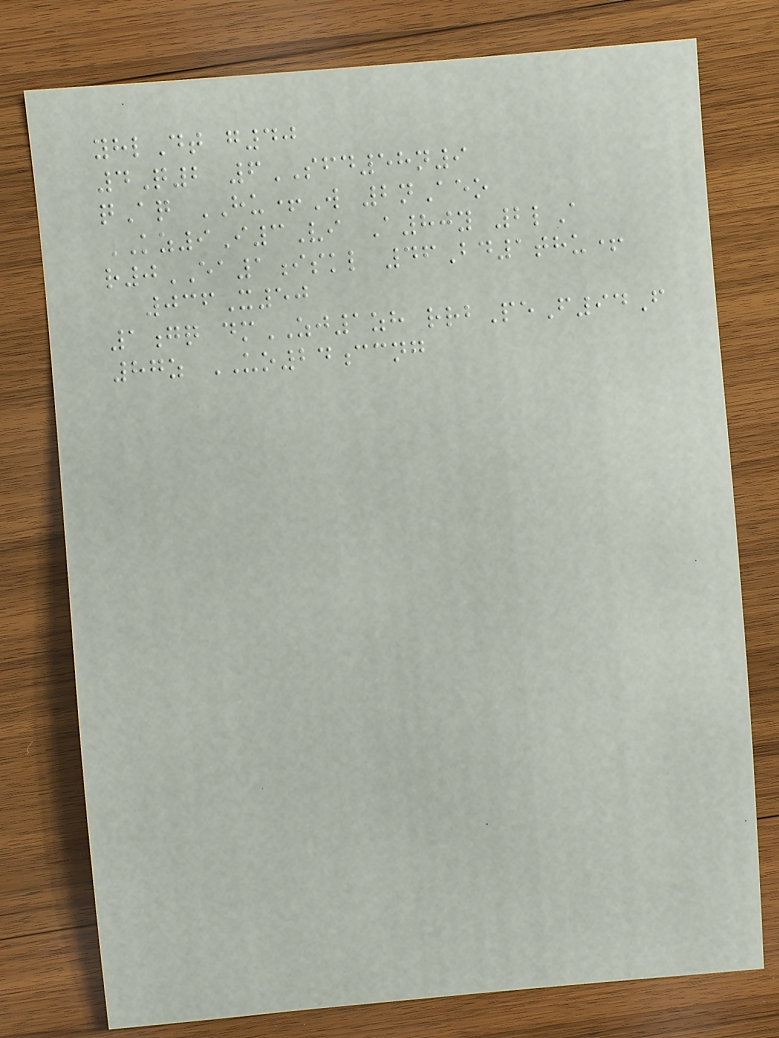yhlDt g40
4Q2 6SFD58n9
qAq HU+W 2nAeo
KZ9I3Vi A80y 2lA
r0EA1iskl 46Bd1thu+
036X50
1gq dmZJ1zh rrbPeF94F
87z UO24ccng
